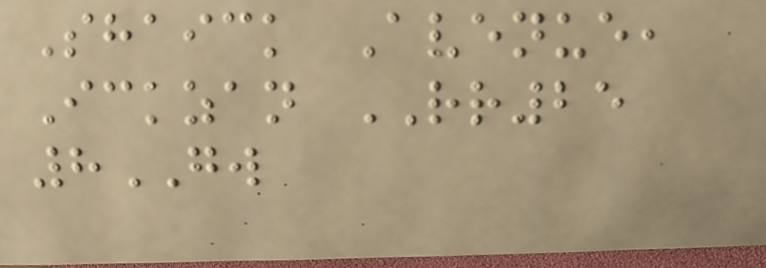Shaick Avenue,
Ickzan RR25
8GW
